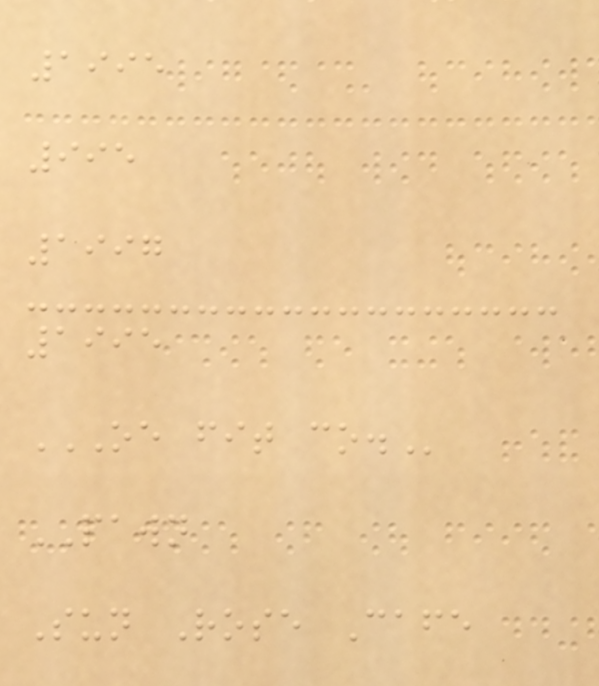1995
995
1997
1995
OE FIT CO.
PAWN
Sun Rose Cafe
